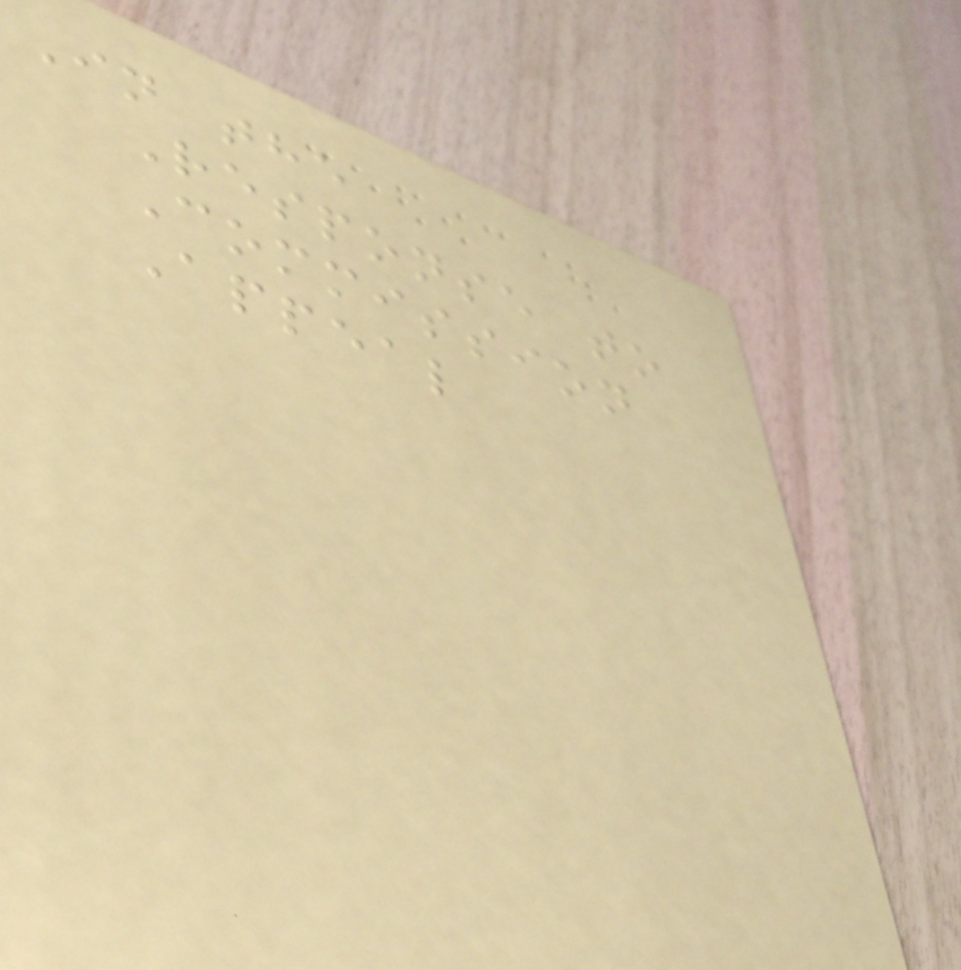In the
Response to
Commission
Appeal
